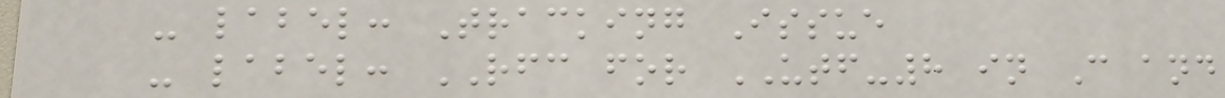- label: Tracking Issue
- label: RFC for UTF-8 in C and
